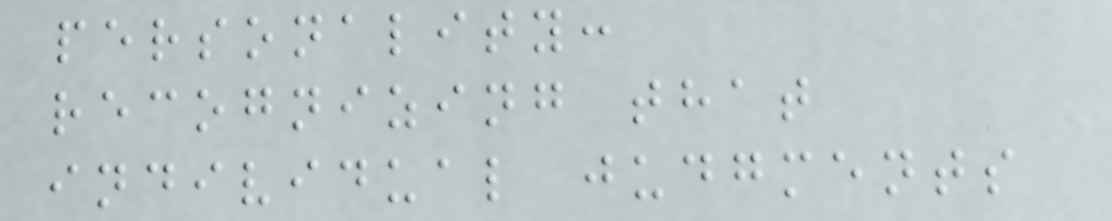personality:
recognizing that
individual judgments
